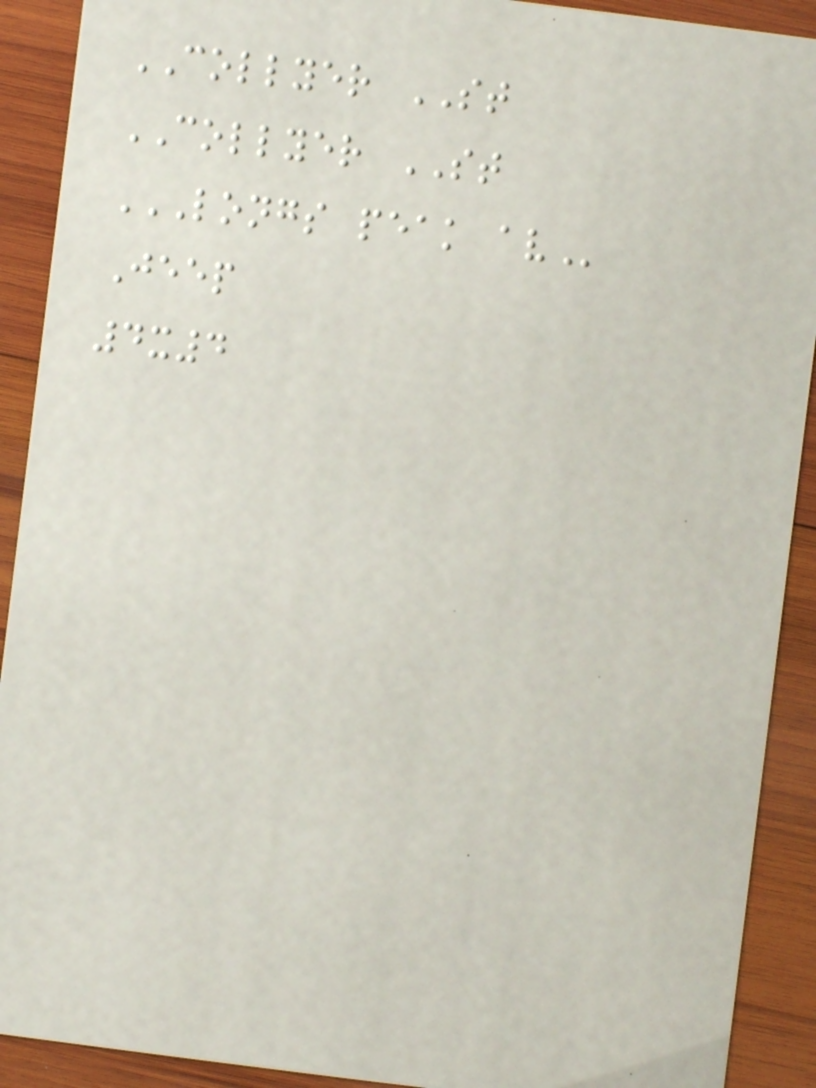COLLYER ST
COLLYER ST
LONGS PEAK AV
Jeep
4x4
